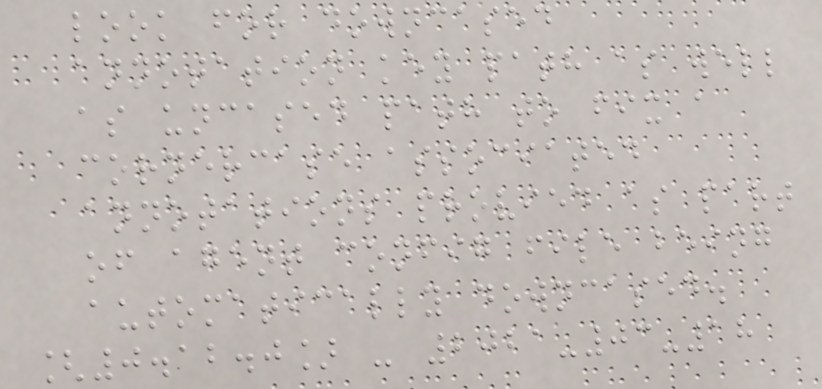look for downcased
annotation key path as well
as uncased path to fix a
cornercase associated
annotations provied as part
of agent config file being
automatically downcased.
[0.12.0] - 2021-03-18
